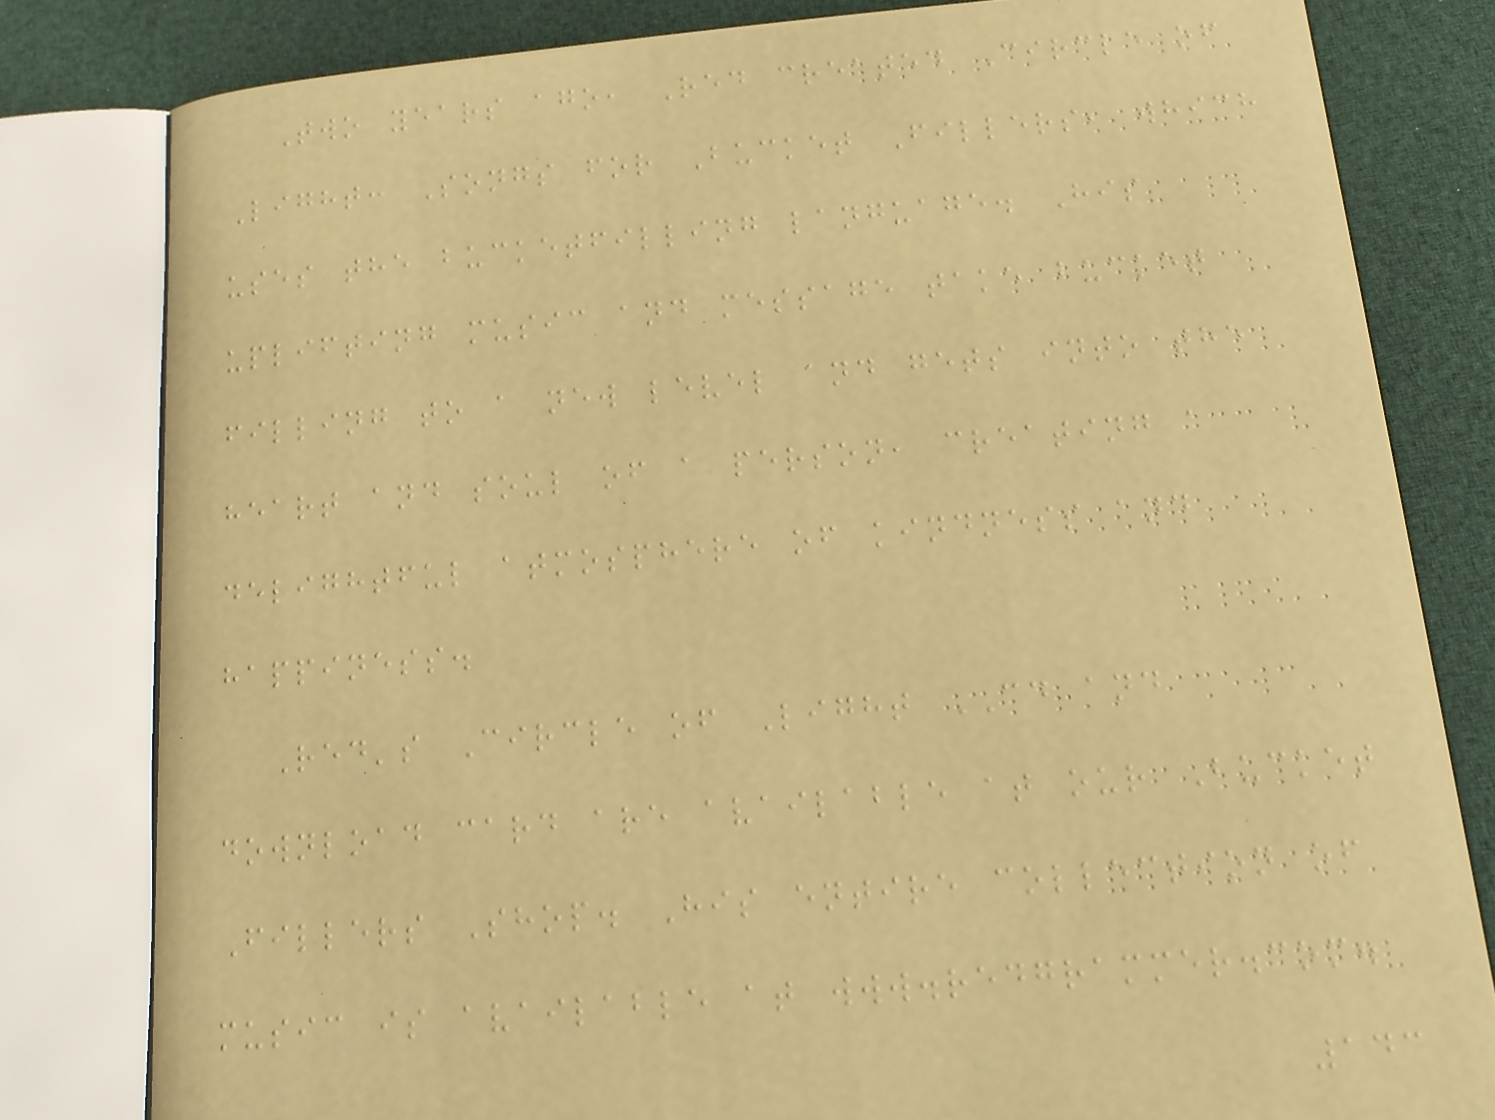Two years ago, Red created Circle of
Light: Songs for Bucket Fillers, which
uses the bucketfilling language. His
uplifting music and message take bucket
filling to a new level and gets into the
heart and soul of a person, creating a
delightful atmosphere of kindness and
happiness.
Red's Circle of Light CD and
download card are available at our Bucket
Fillers Shop. His entire collection of
music is available at www.redgrammer.com.
143
